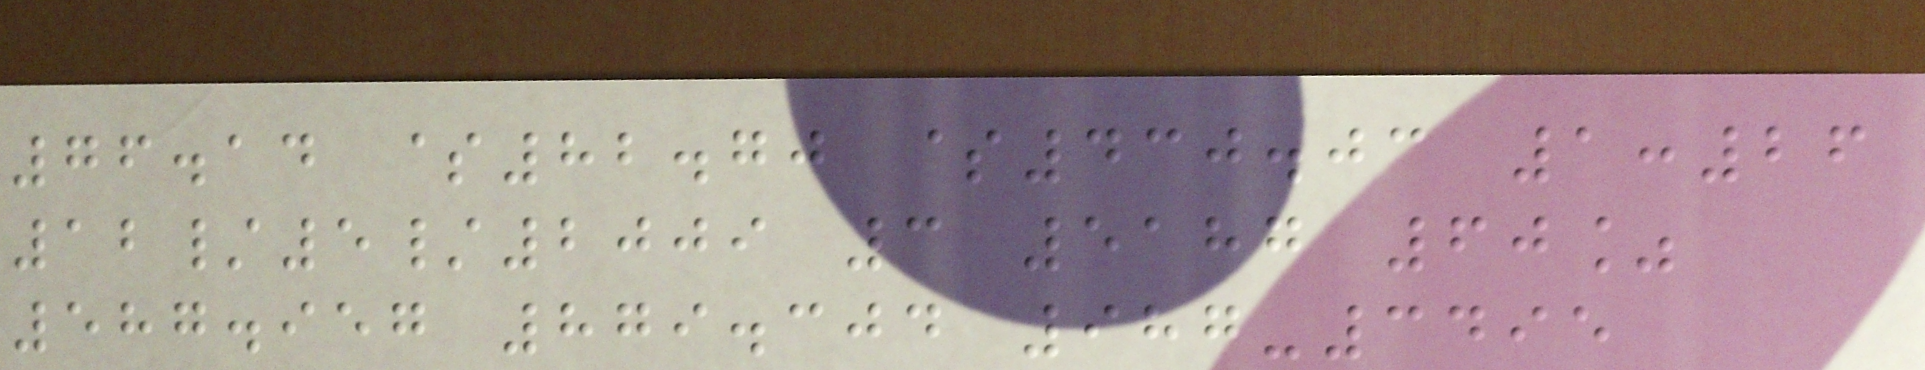76.14 $82.70 $430.03 1:26
12/5/2009 3 5187 60%
587.957 879.304 987-3495
